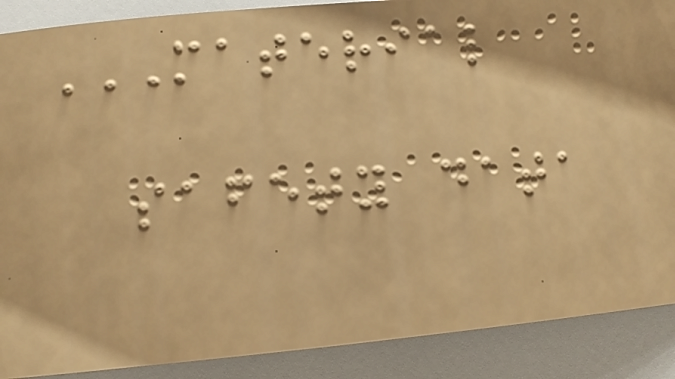MATERIAL
SAFETY DATA
